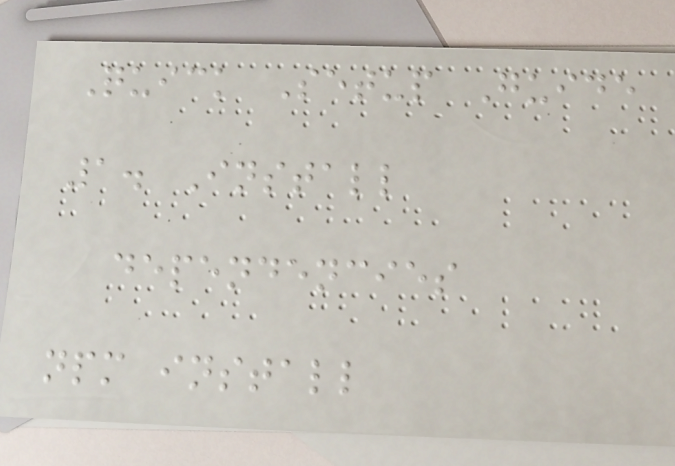Quick Setup Guide
1. Install
dependencies
npm install
